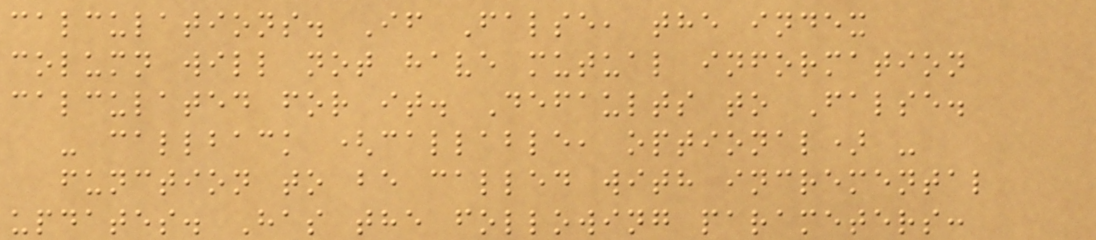calculations. If False, the index
column will not have mutual information
calculated for it. Defaults to False.
- callback (callable, optional) -
function to be called with incremental
updates. Has the following parameters:
